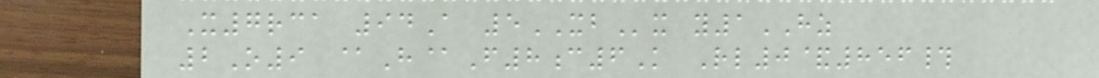X7rca 94A 5XBx y1HZ
2O9 @H@F8c6K Rl0&856#
